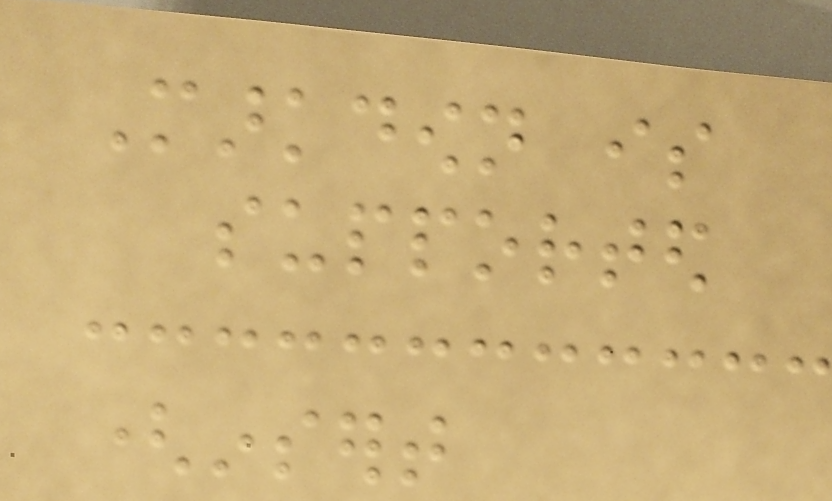Markdown is
supported
(insert
